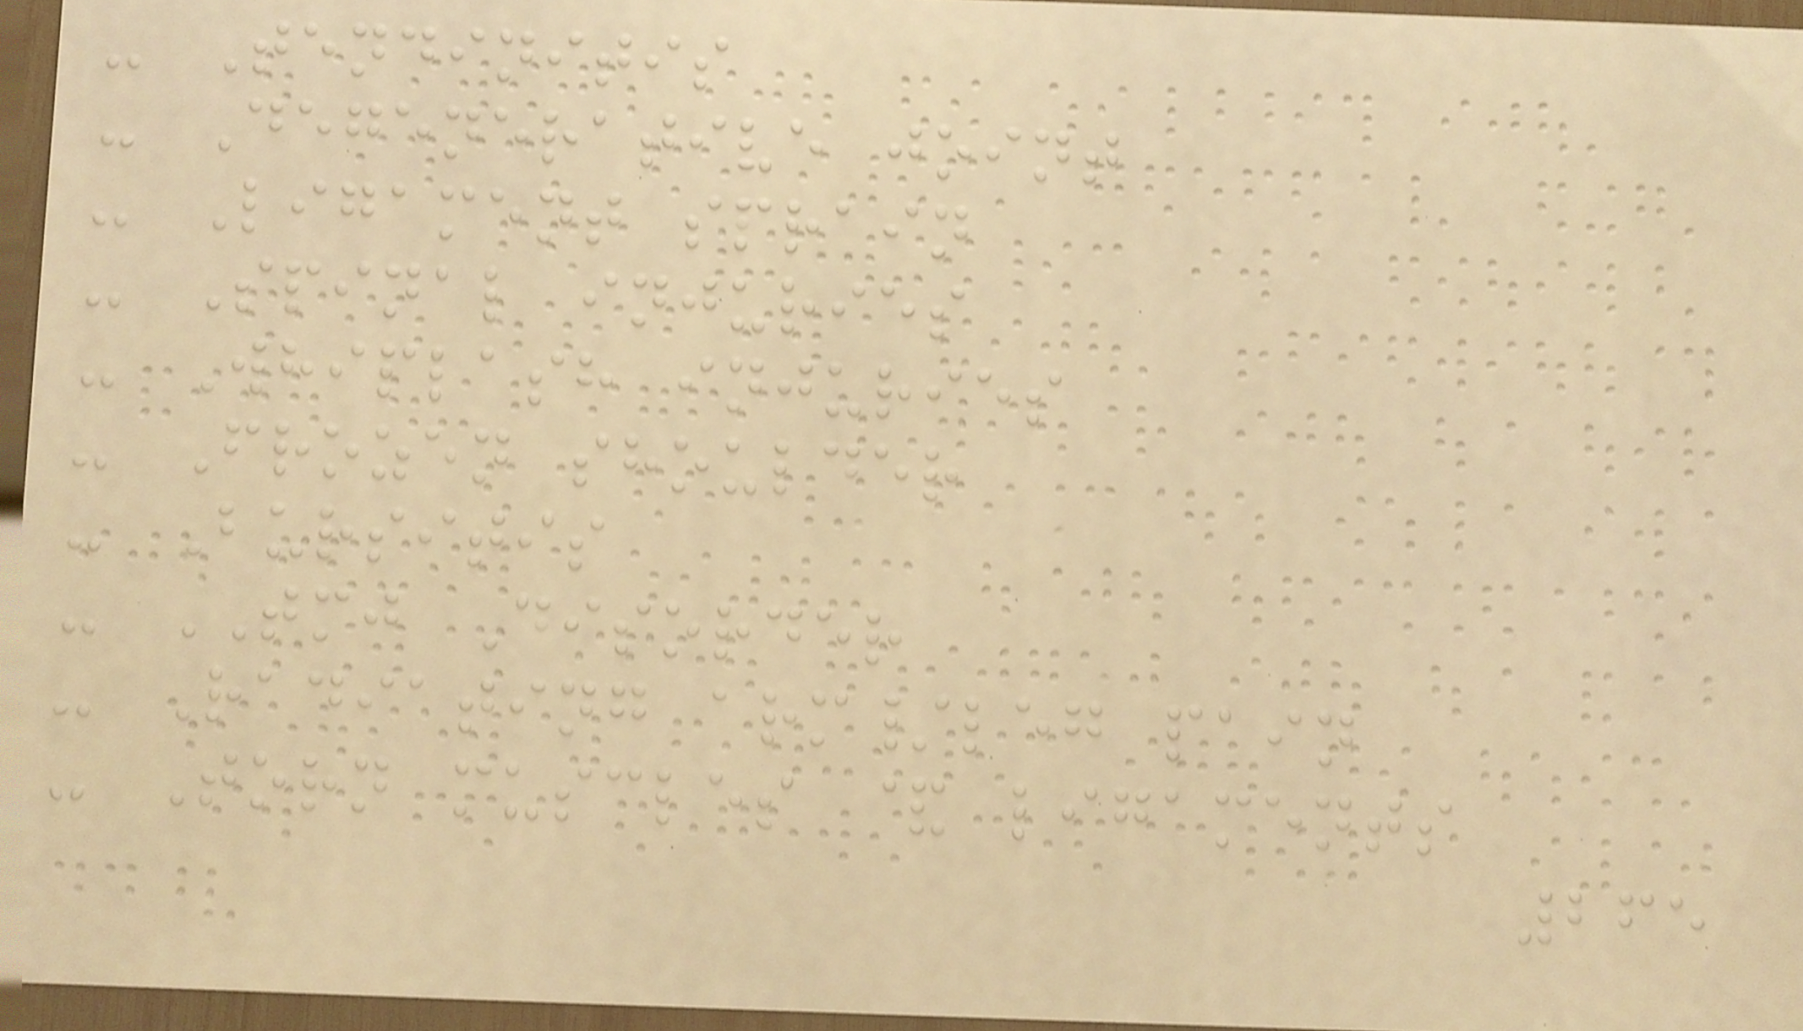- Tendinitis
- Degenerative joint
- Ligament sprain
- Spinal injuries
- Whiplash injuries
- Frozen shoulder
- Bursitis
- TMJ Disorder
- Radiating arm/leg pain
- Torn muscles & ligaments
265
